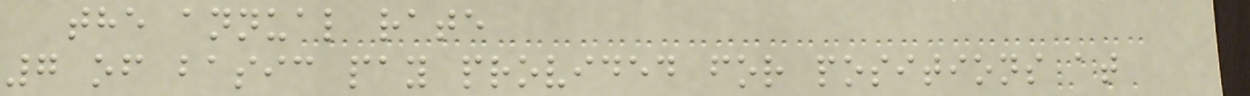the annual rate
7 of basic pay provided for positions at
